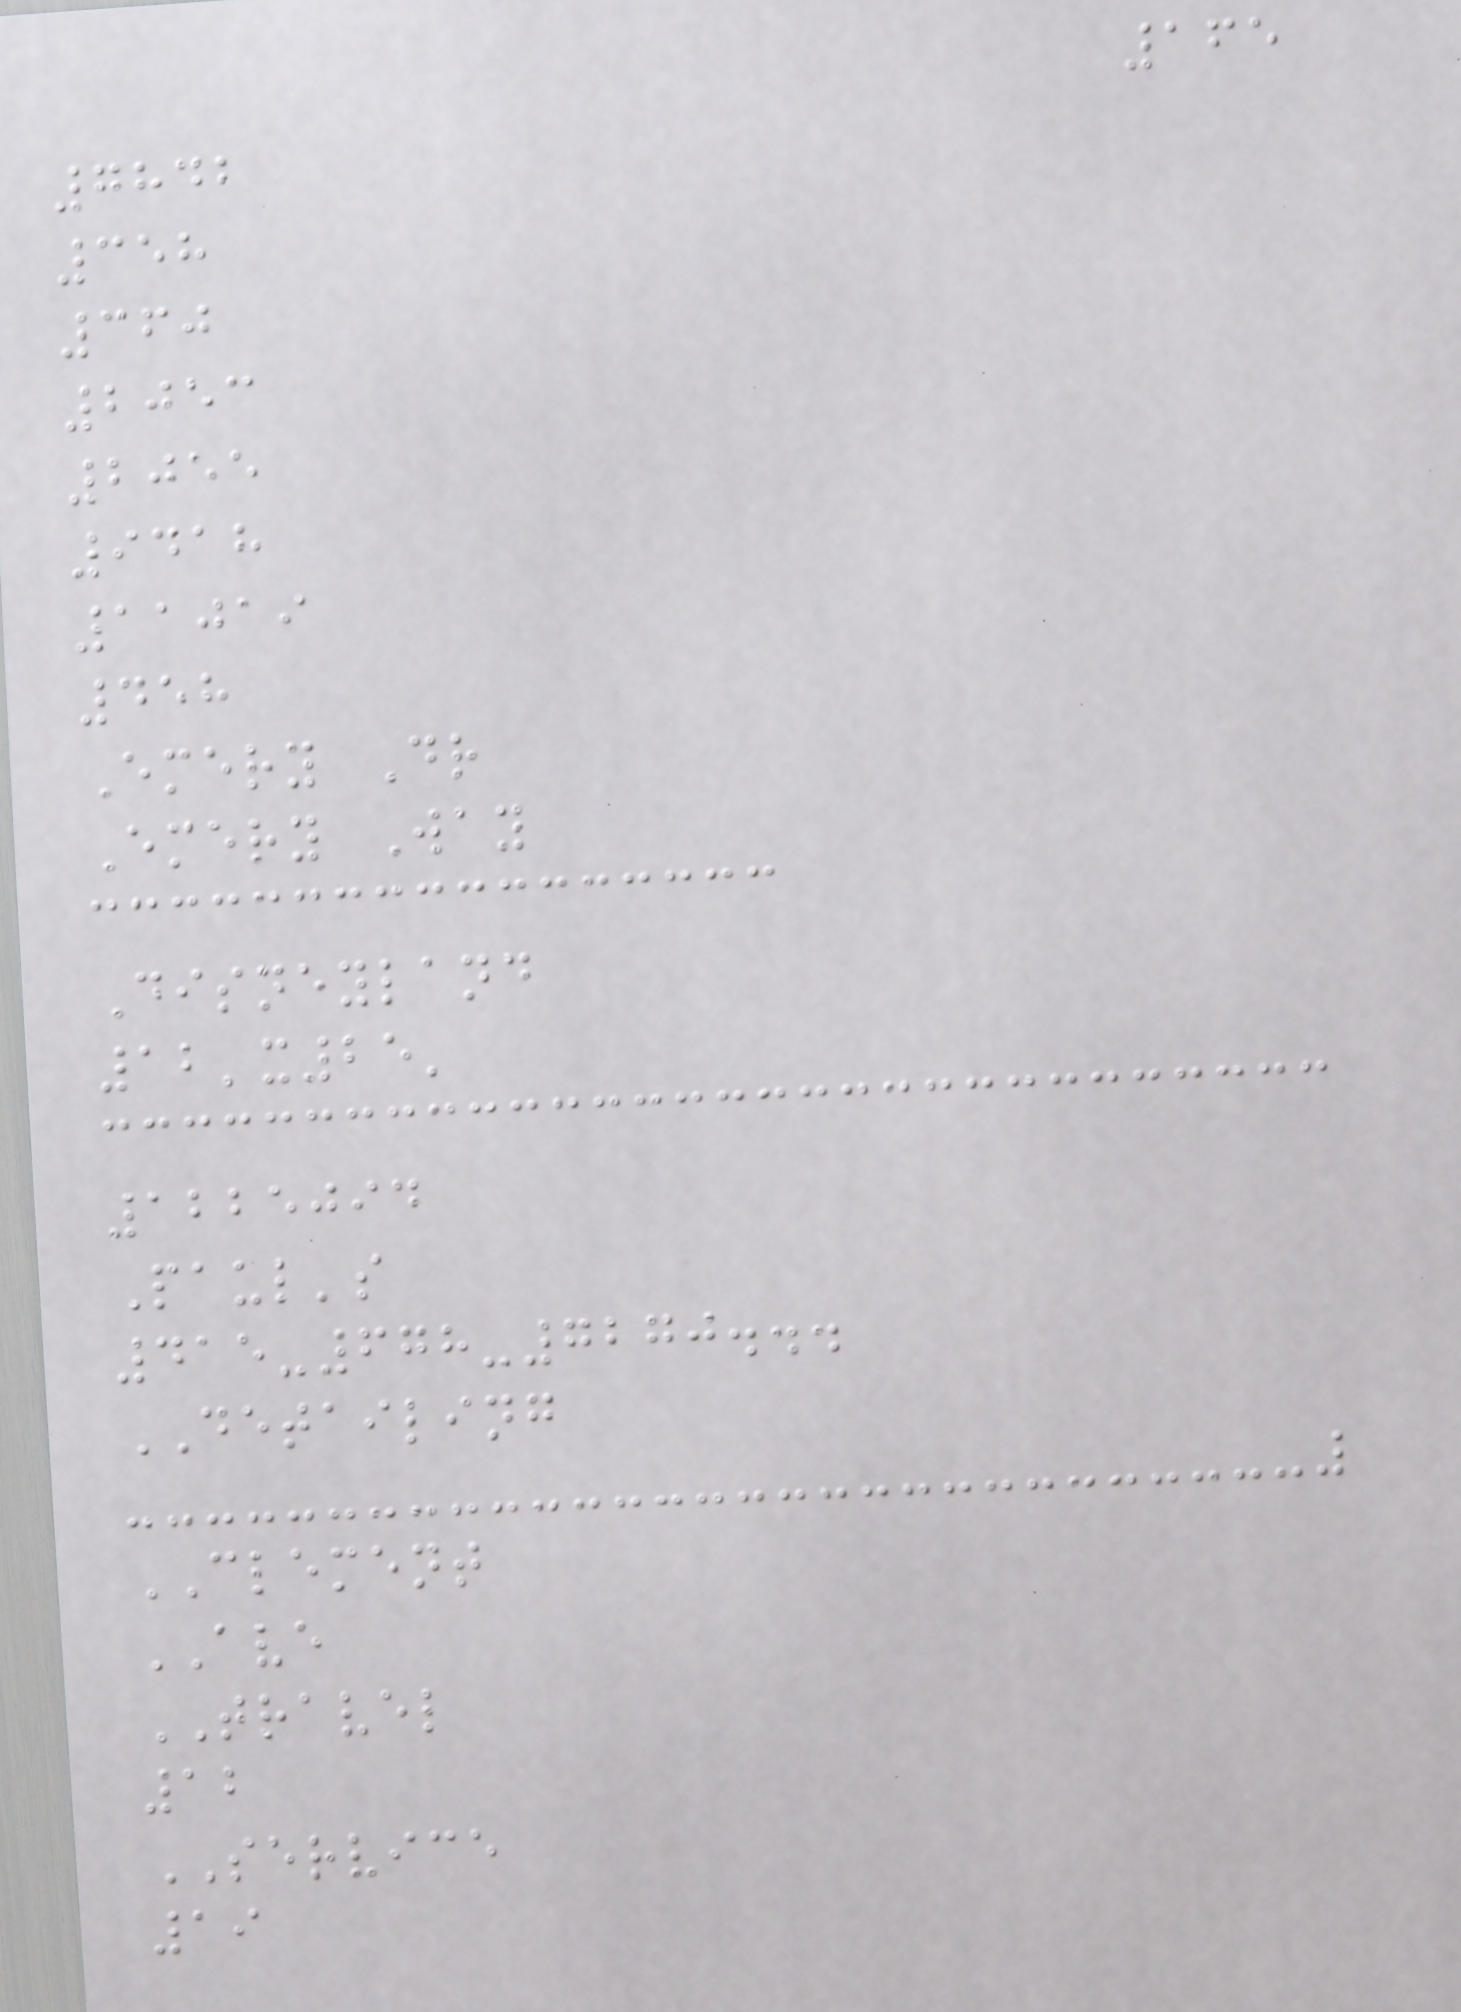165
7842
358
360
2053
2055
9418
11019
458
Emery Dr
Emery Way
Disneyland
12'x25'
1225094
Paul's
415-678-7270...
DETAILING
CLEMENT
AVE
TRAVEL
12
SERVICE
19
